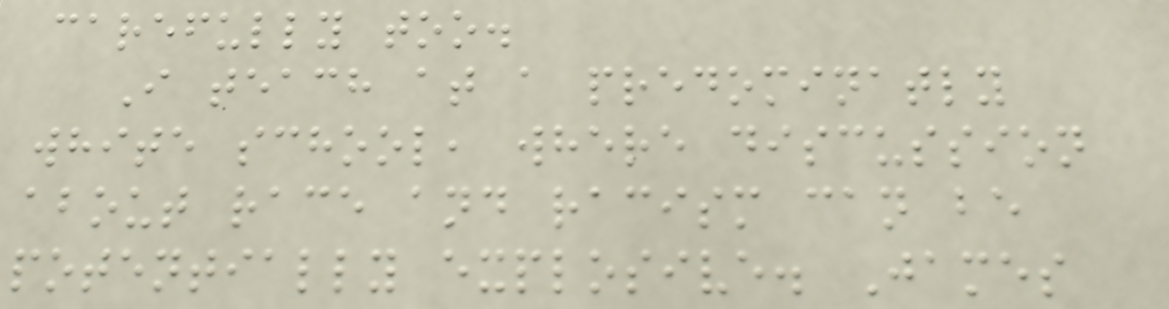carefully too.
I teach at a predominatly
white school, where discussion
about race and racism can be
potentially explosive. James
